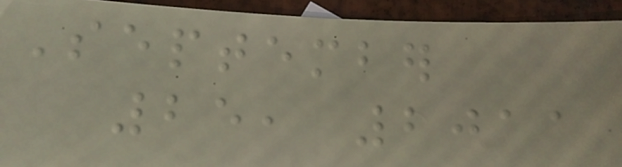September
25, 2011
